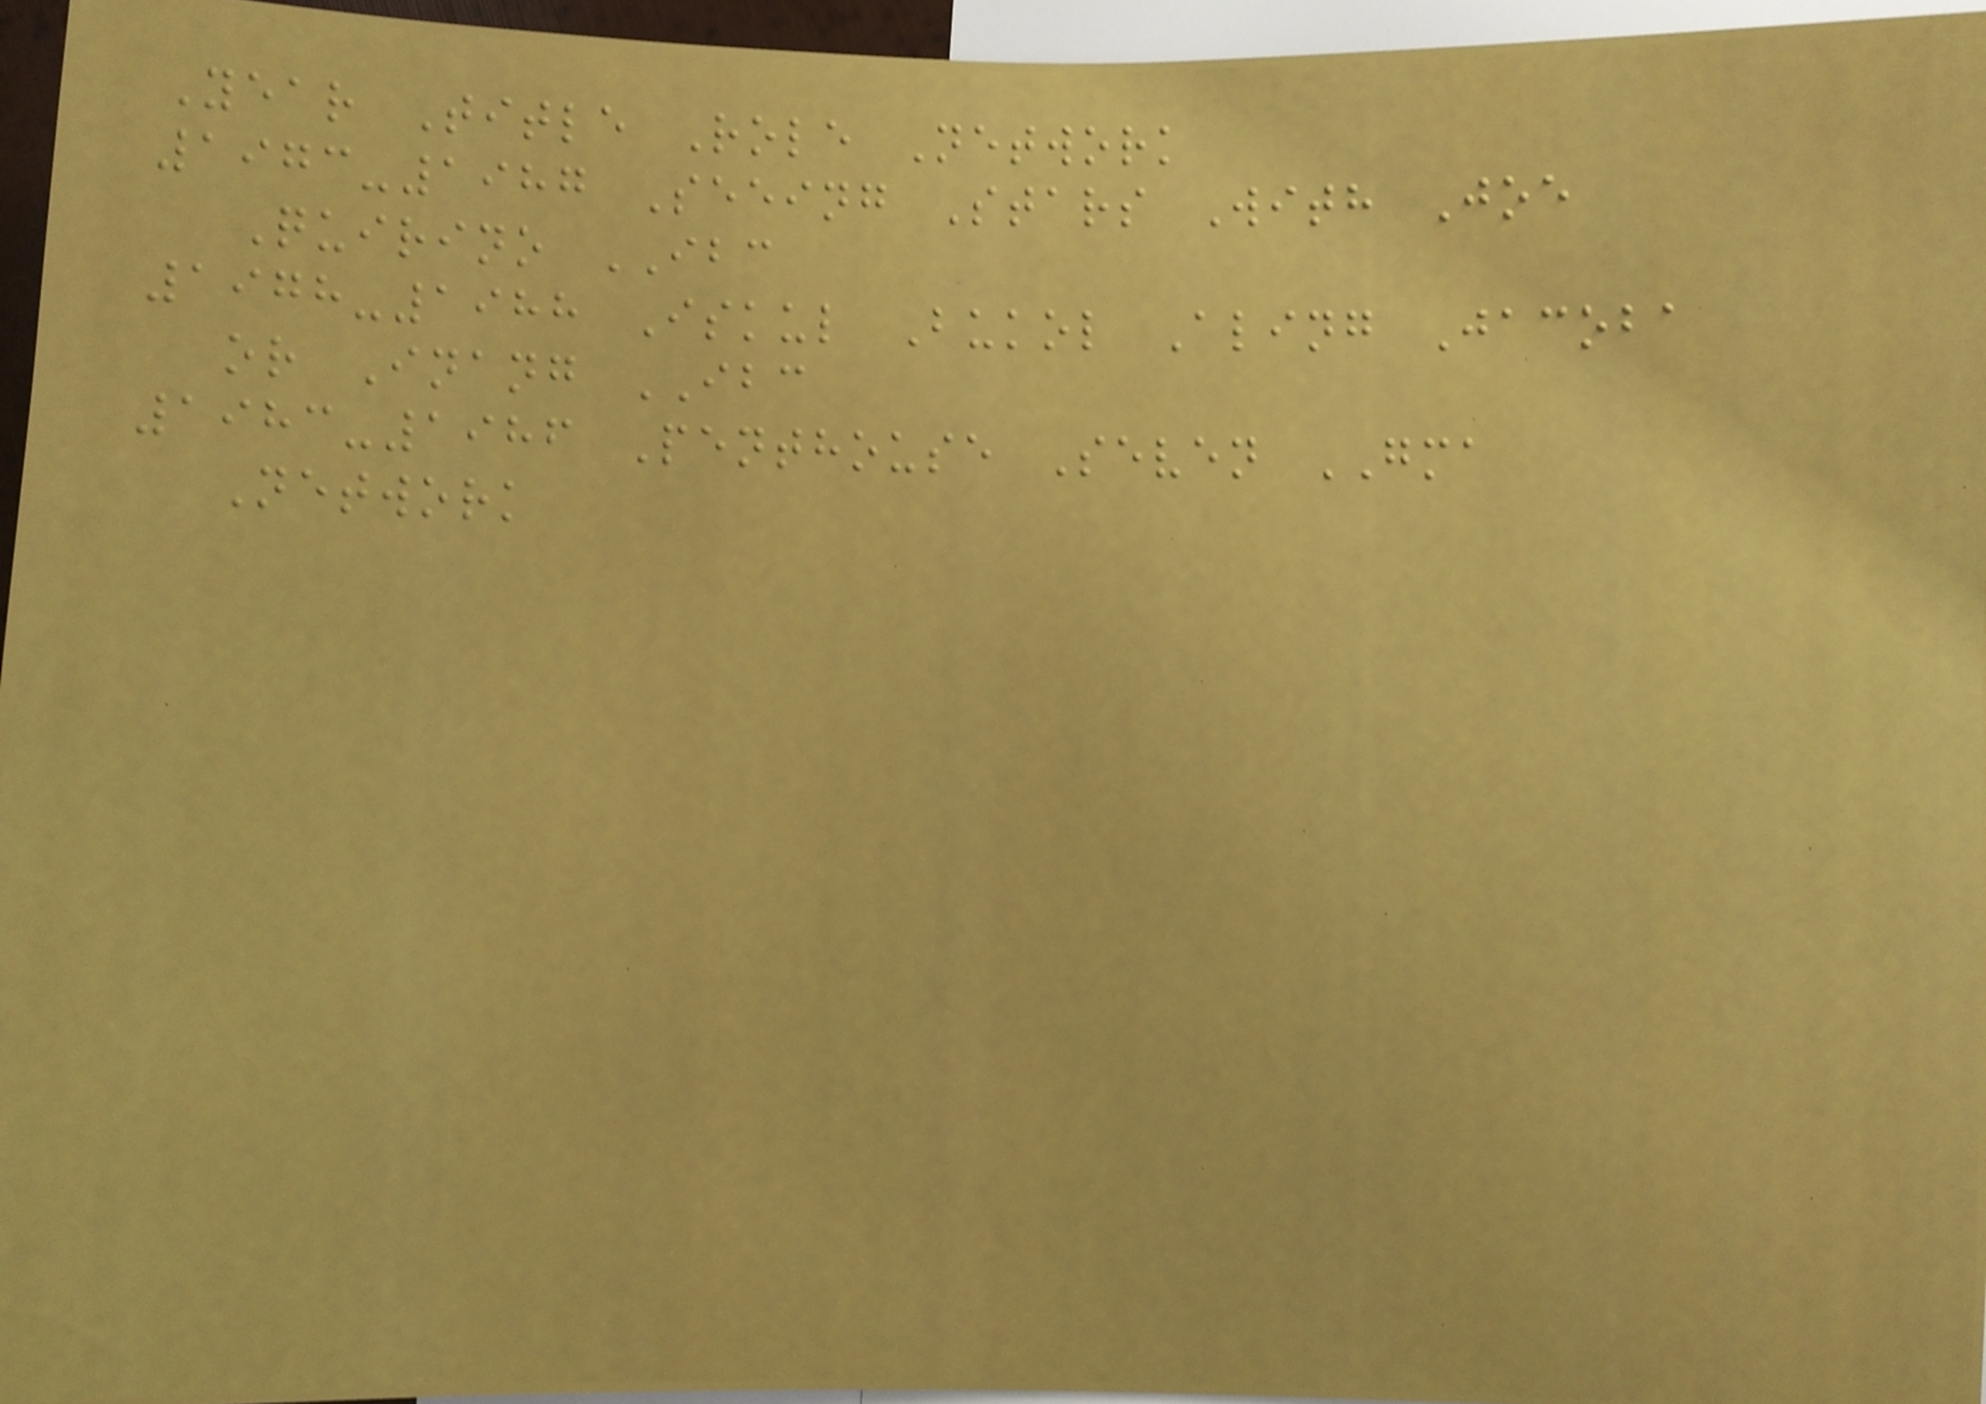Year Title Role Network
1973-1987 Seeing Stars With Joe
Quirino IBC
1978-1988 Iskul Bukol Aling Jacoba
or Inang IBC
1983-1986 Penthouse Seven GMA
Network
